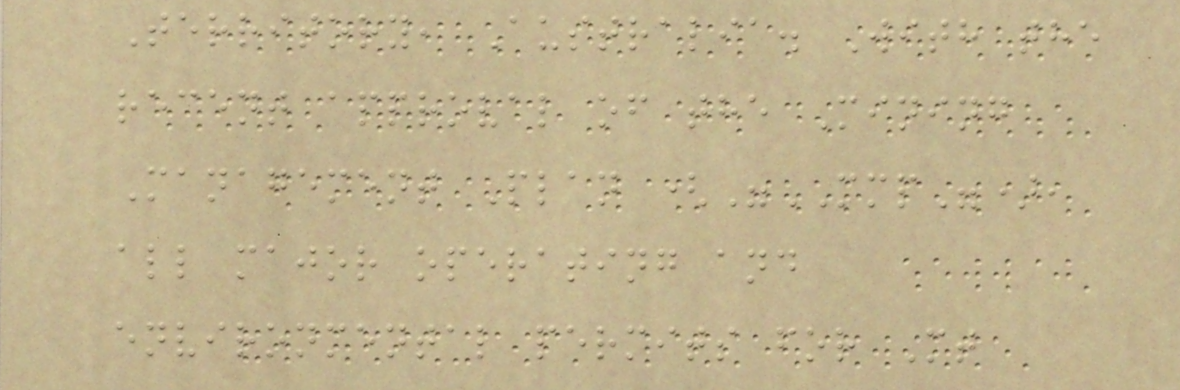Territory, Australia. With the
recent approval of the Mining
Management Plan ("MMP"),
all major operating and
environmental permits for Mt
